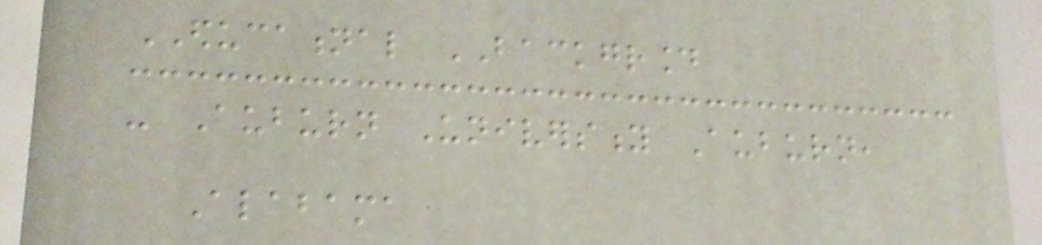EDUCATIONAL BACKGROUND
- Auburn University Auburn,
Alabama
